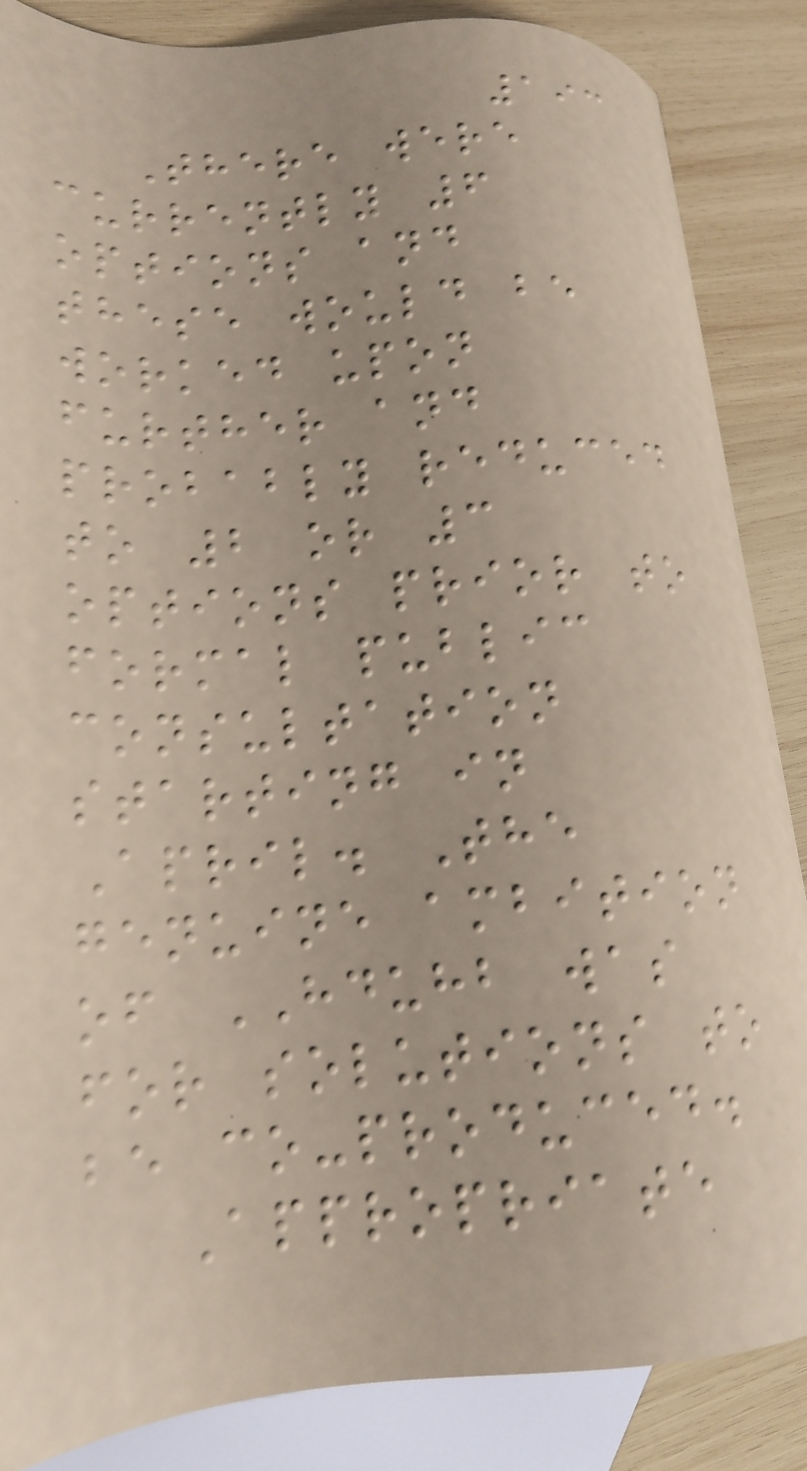193
There were
currently 6
options and
these would be
worked upon
further and
probably reduced
to 2 or 3
options prior to
formal public
consultation
starting in
April. The
genuine ambition
of HDUHB was
for solutions to
be co-produced.
Appropriate
